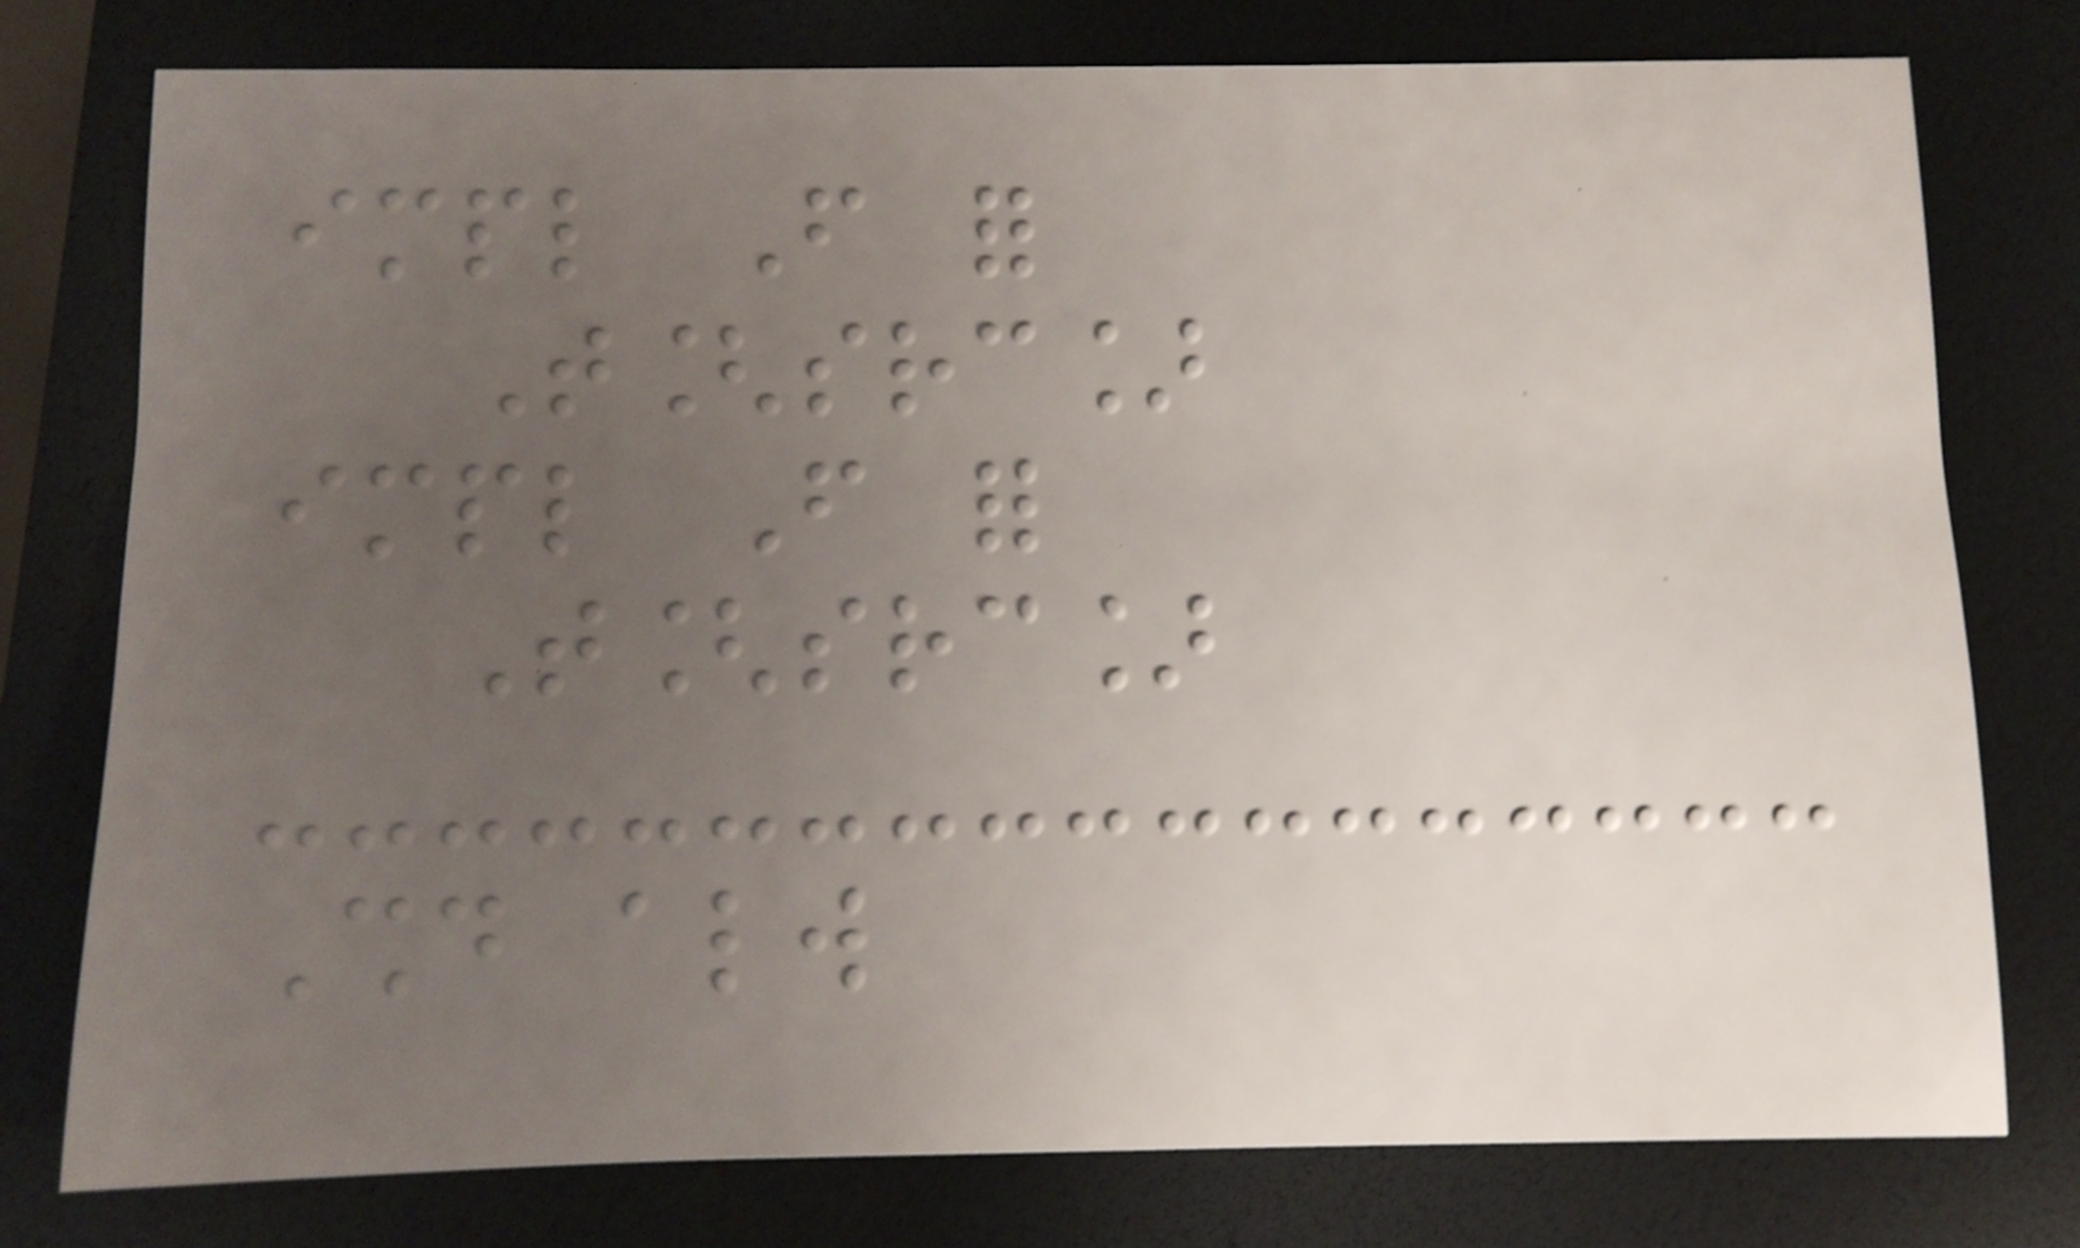impl From for
T[src]
impl From for
T[src]
Should always
